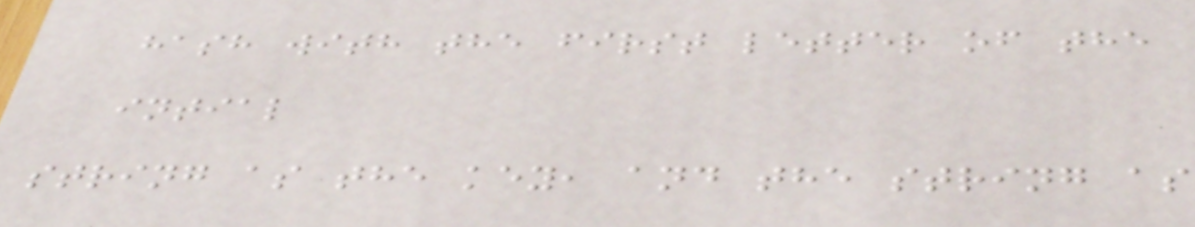hash with the first letter of the
intial
string as the key, and the string as
